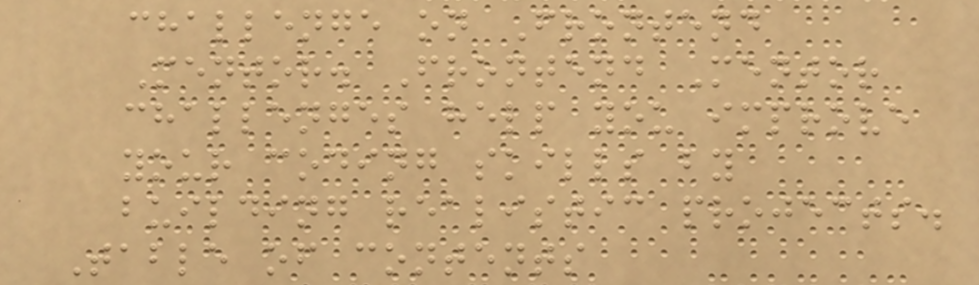challenge on Frontend
Mentor. Frontend Mentor
challenges help you improve
your coding skills by
building realistic projects.
Table of contents
